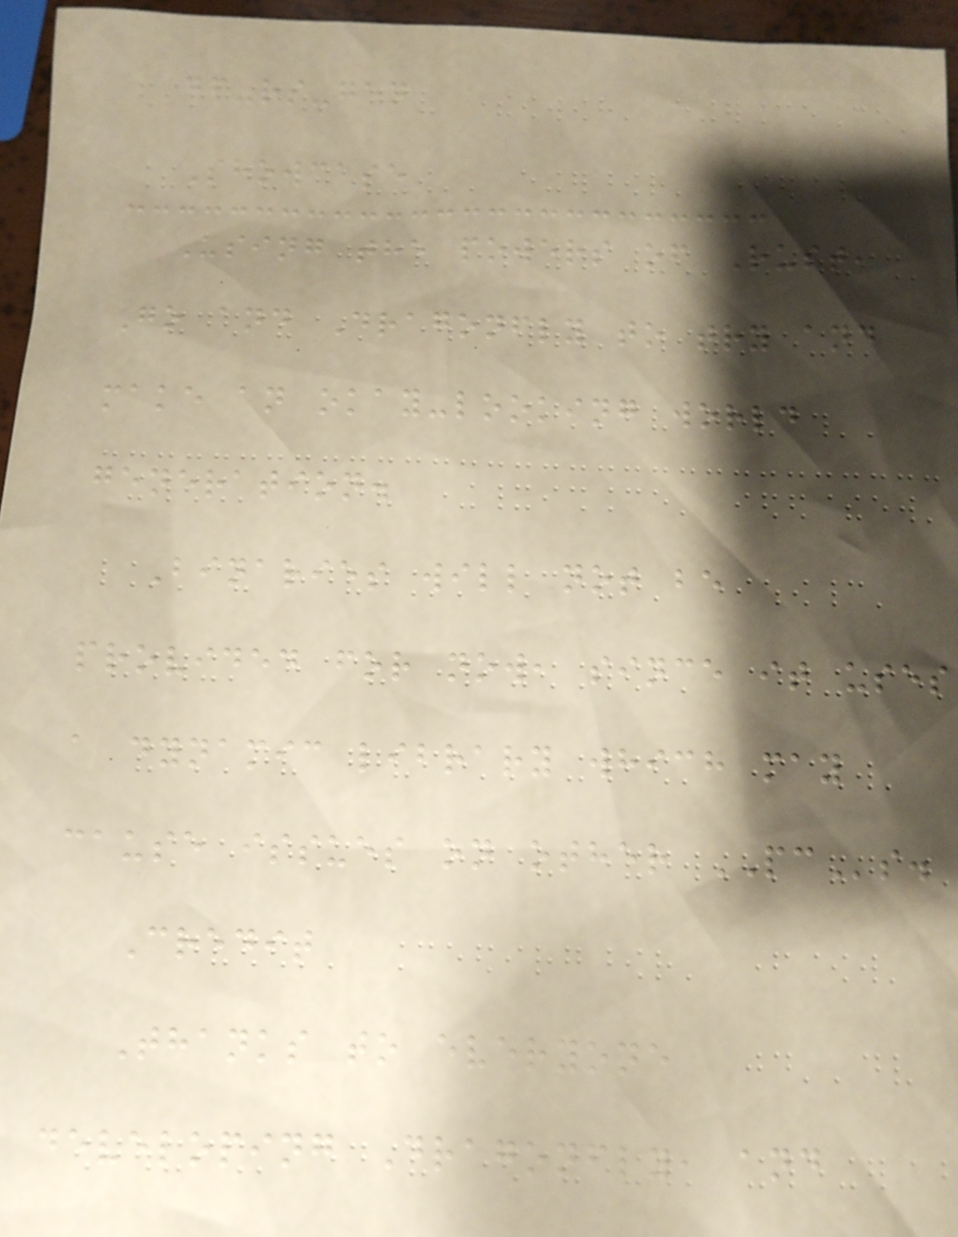df-rs-gen
Showcase
Using the powers of Rust,
Go and Dragonfly to try and
make an okay-looking world
generation.
Binaries will not be
provided for now, since it uses
a dynamic library which may
cause issues on other PCs.
Credit
Thanks to everyone
developing Dragonfly, and
